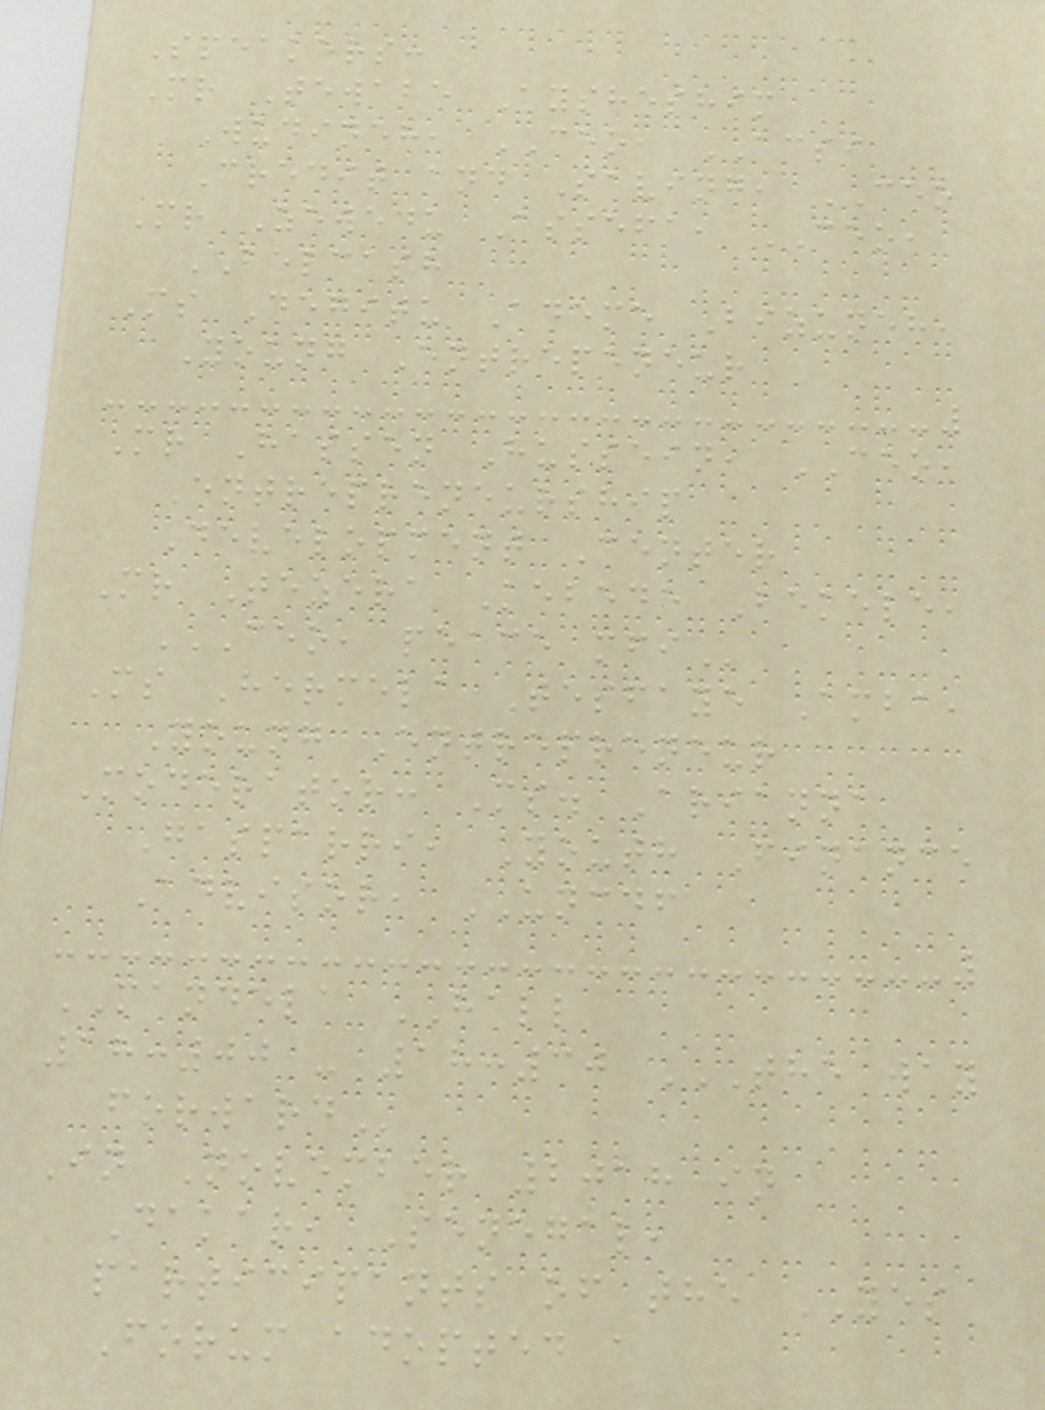Speakers:
Mr Tewabe Aysheshim
Wudineh, CEO, ACSI
Credit and Saving, CEO
Mr Zewedu Assefa, CEO,
BELCASH
Ms Degitu Ademe Bizuneh,
Young Entrepeneur
Mr Hassen Hussein, CEO,
Entrepreneurship
Development Center
Mr Tezera Kebede Bekele,
CEO, PEACE MFI
Ms Hermela Tesfaye Amba,
Young Entrepreneur
Moderator: Ms. Arianna
Gasparri, Youth Finance
Advisor, UNCDF
MANDELA HALL
18:00 - 18:30 THE WAY
FORWARD
In November 2018 in
Dakar, Senegal,
participants of the YES
Forum adopted a
